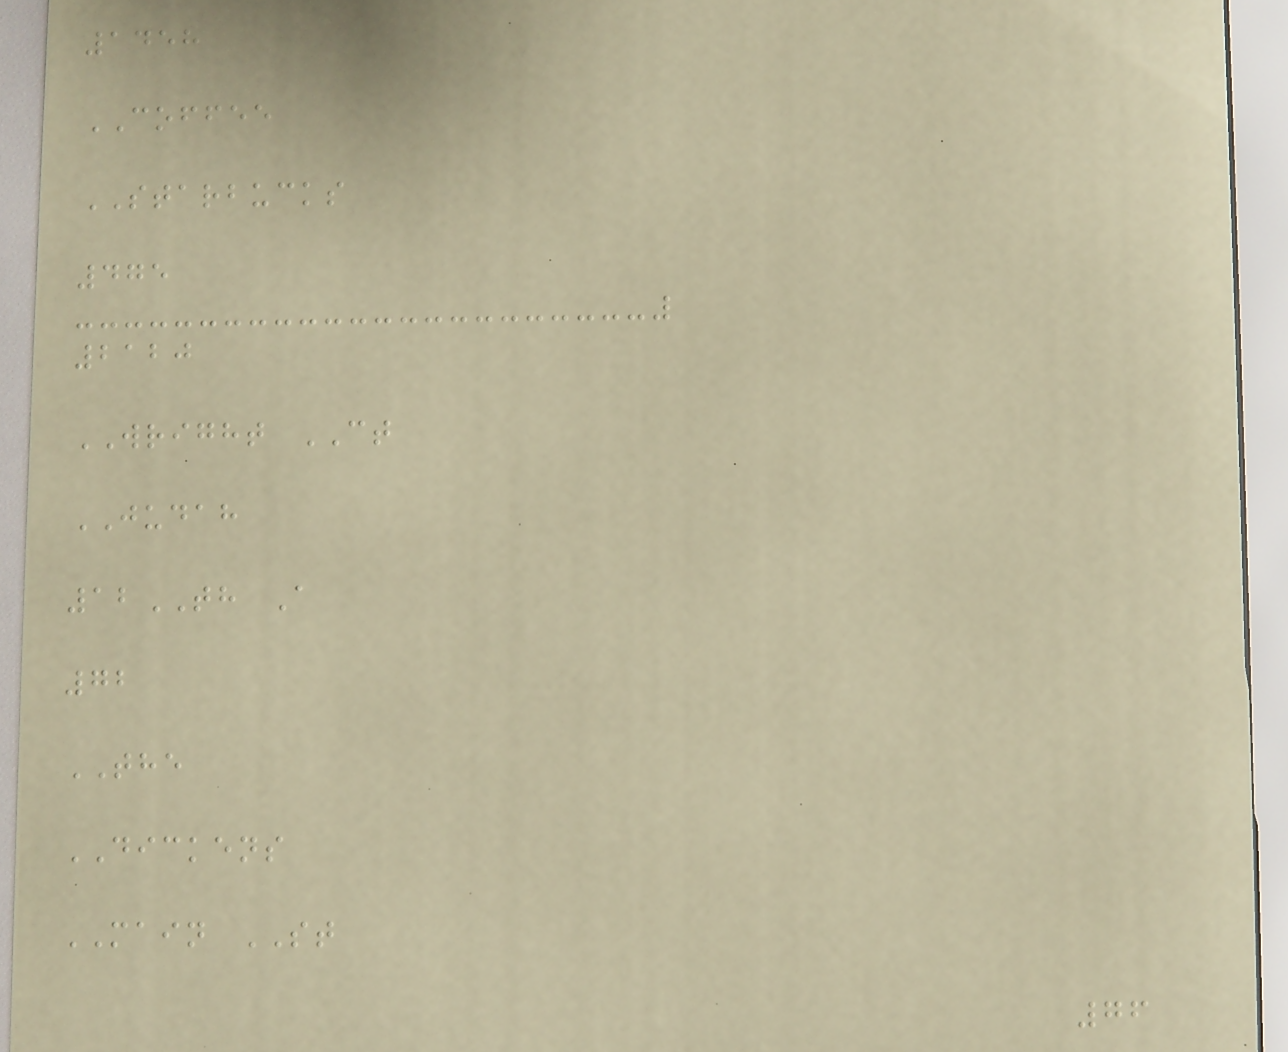1458
COFFEE
STARBUCKS
475
2120
WRIGHT CT
JUDAH
12TH A
72
THE
DICKENS
MAIN ST
76
